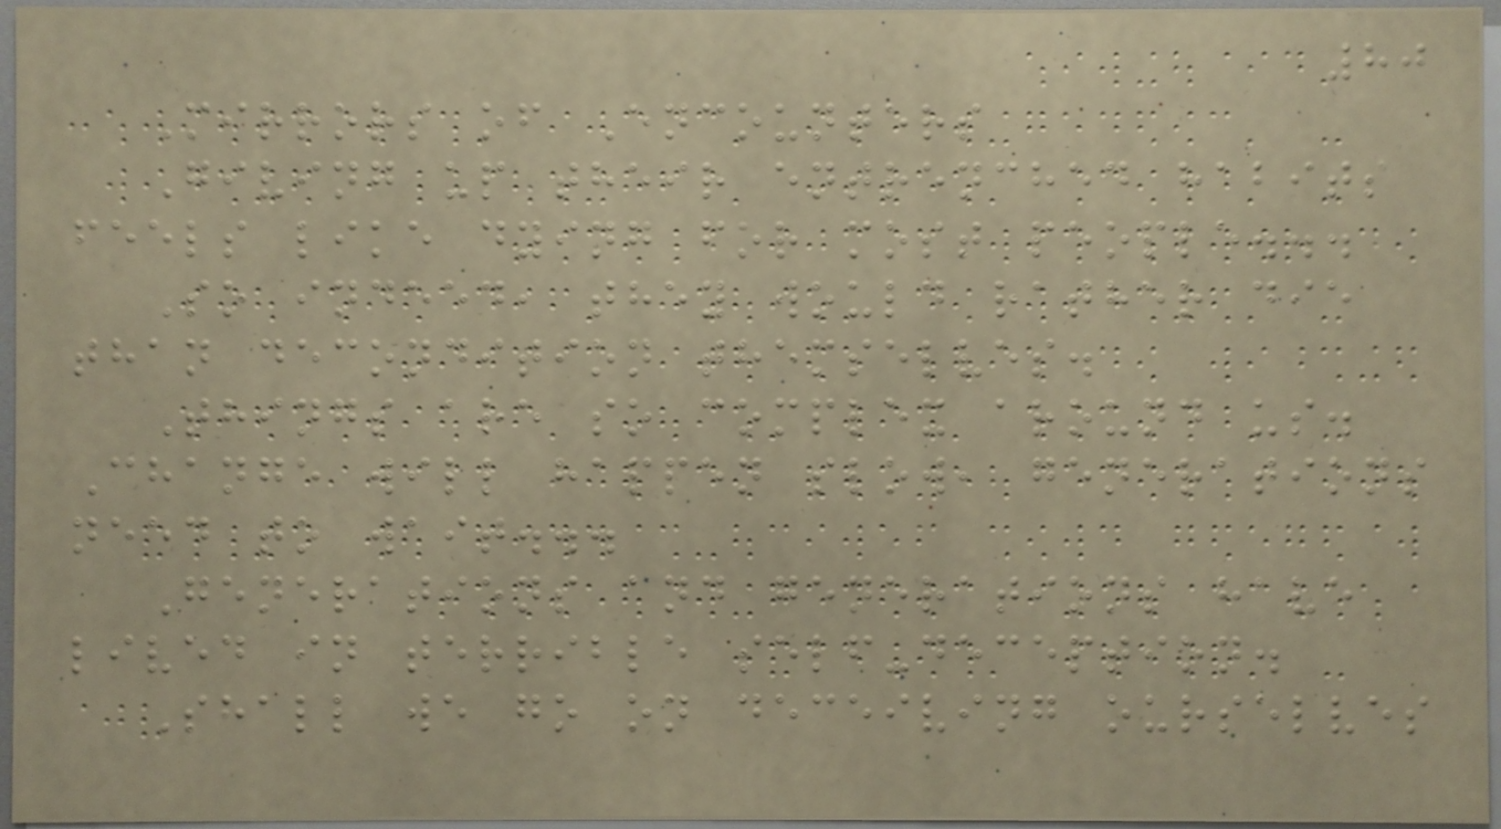80
Mirrors of Encounters
Giving up their entrenched habits
feels like dying for most people...
So indeed, they would rather die
than decondition themselves.
Things are so complex around us.
Change will happen slow, generations
need to wait...
Generations and generations have
lived in terrible self-deception.
Shall we go on deceiving ourselves
